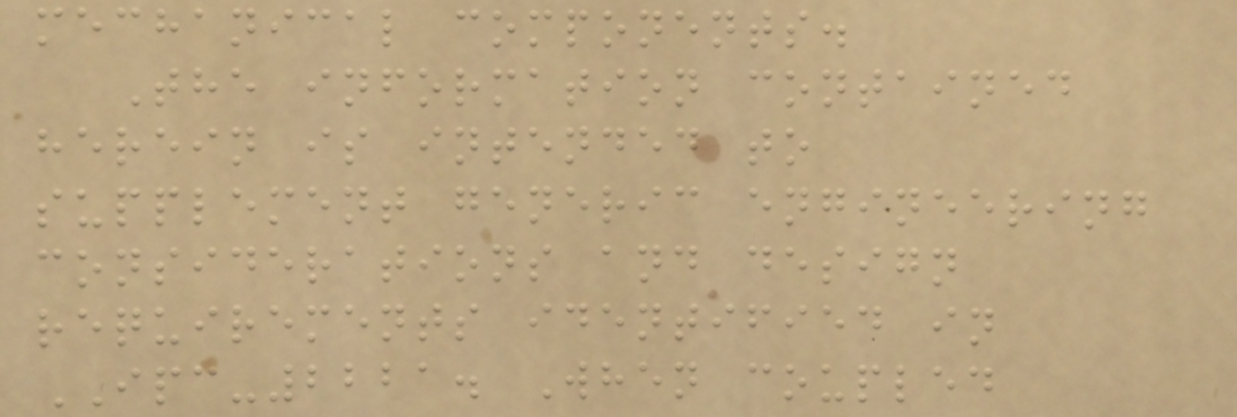mechanical components.
The information contained
herein is intended to
supplement generic engineering
considerations and design
requirements identified in
IPC-2221. When coupled
